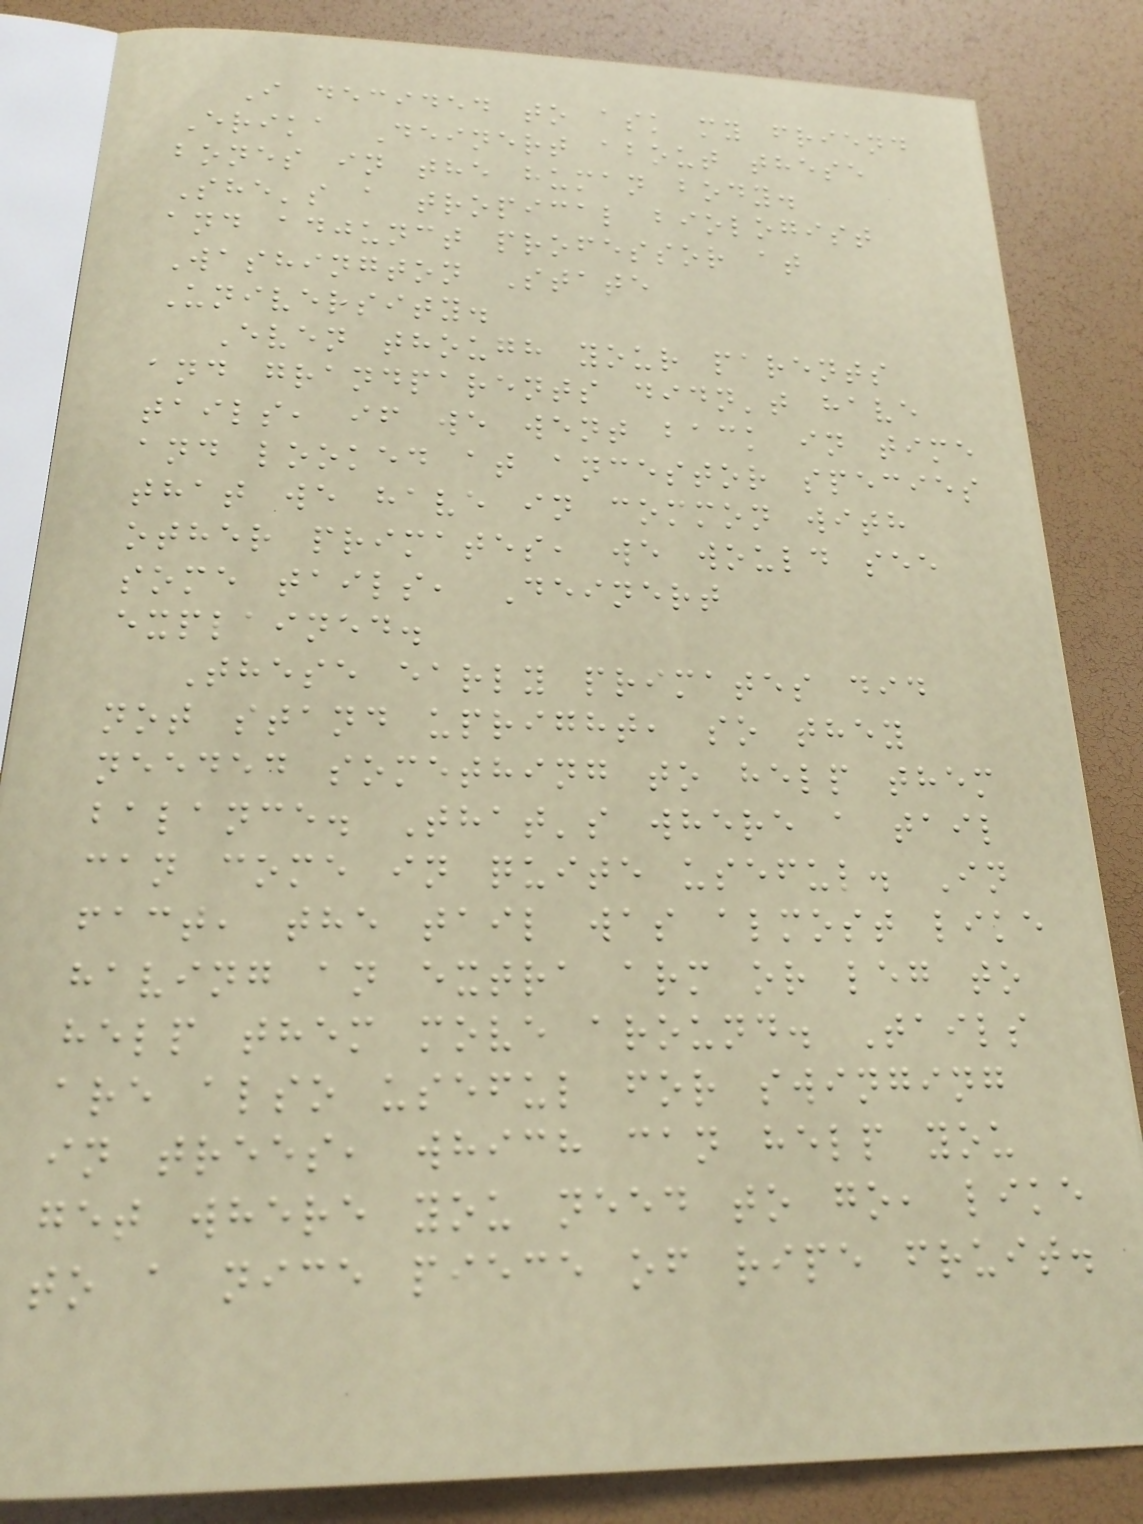I decided to ask my friend
Erika Deinert about these
bones in the human body.
She's a tropical biologist
and adjunct professor at
Washington State
University.
Even though your parents
and grandparents didn't have
tails, if we went back in time
and looked at ancestor species
that we have in common with
other primates, we would see
some tails, Deinert
explained.
These early primates did
not stand upright, so they
needed something to help them
balance. That's where a tail
can come in quite useful. In
fact, the tail was almost like
having an extra arm or leg to
help them move around. Tails
are also useful for swinging
in trees, which can help you
get where you need to go, like
to a nice piece of ripe fruit.
